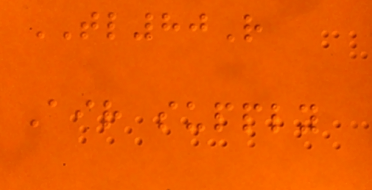TL80R
Air supply
